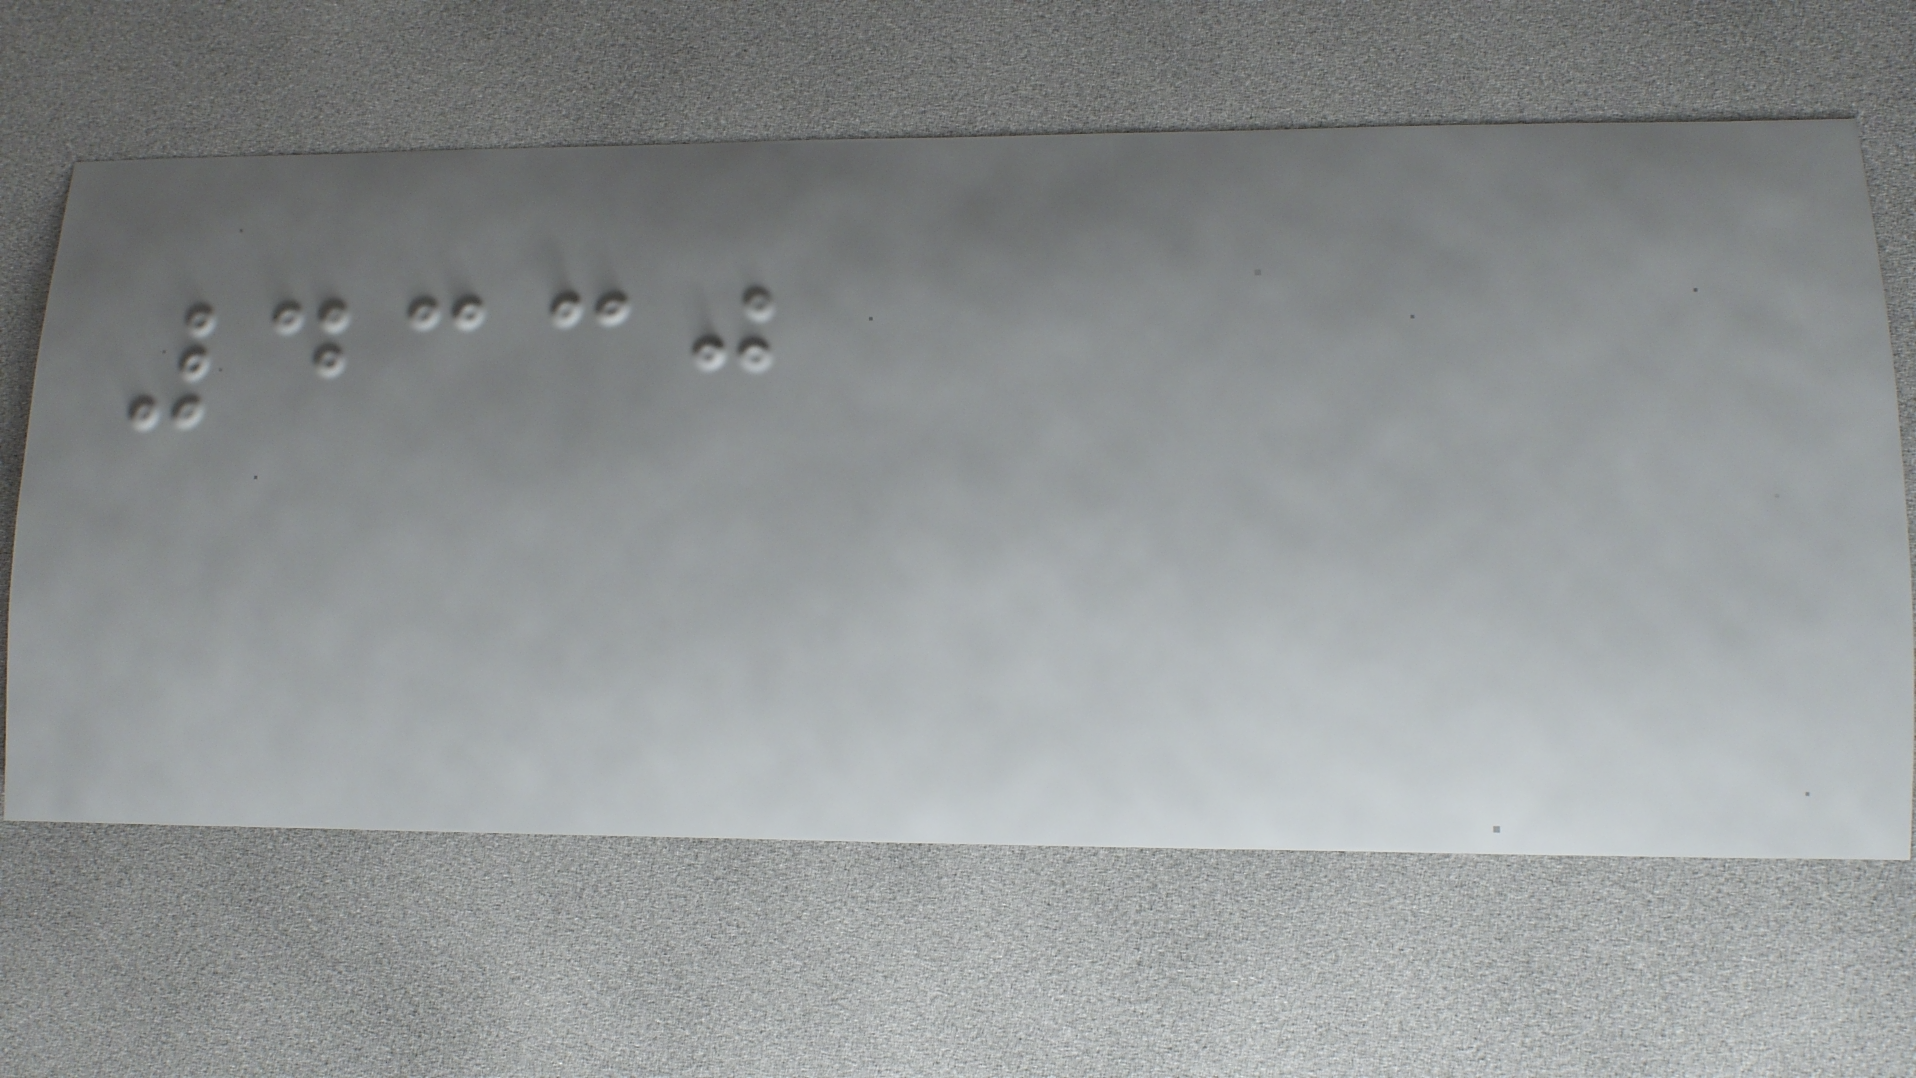4330
